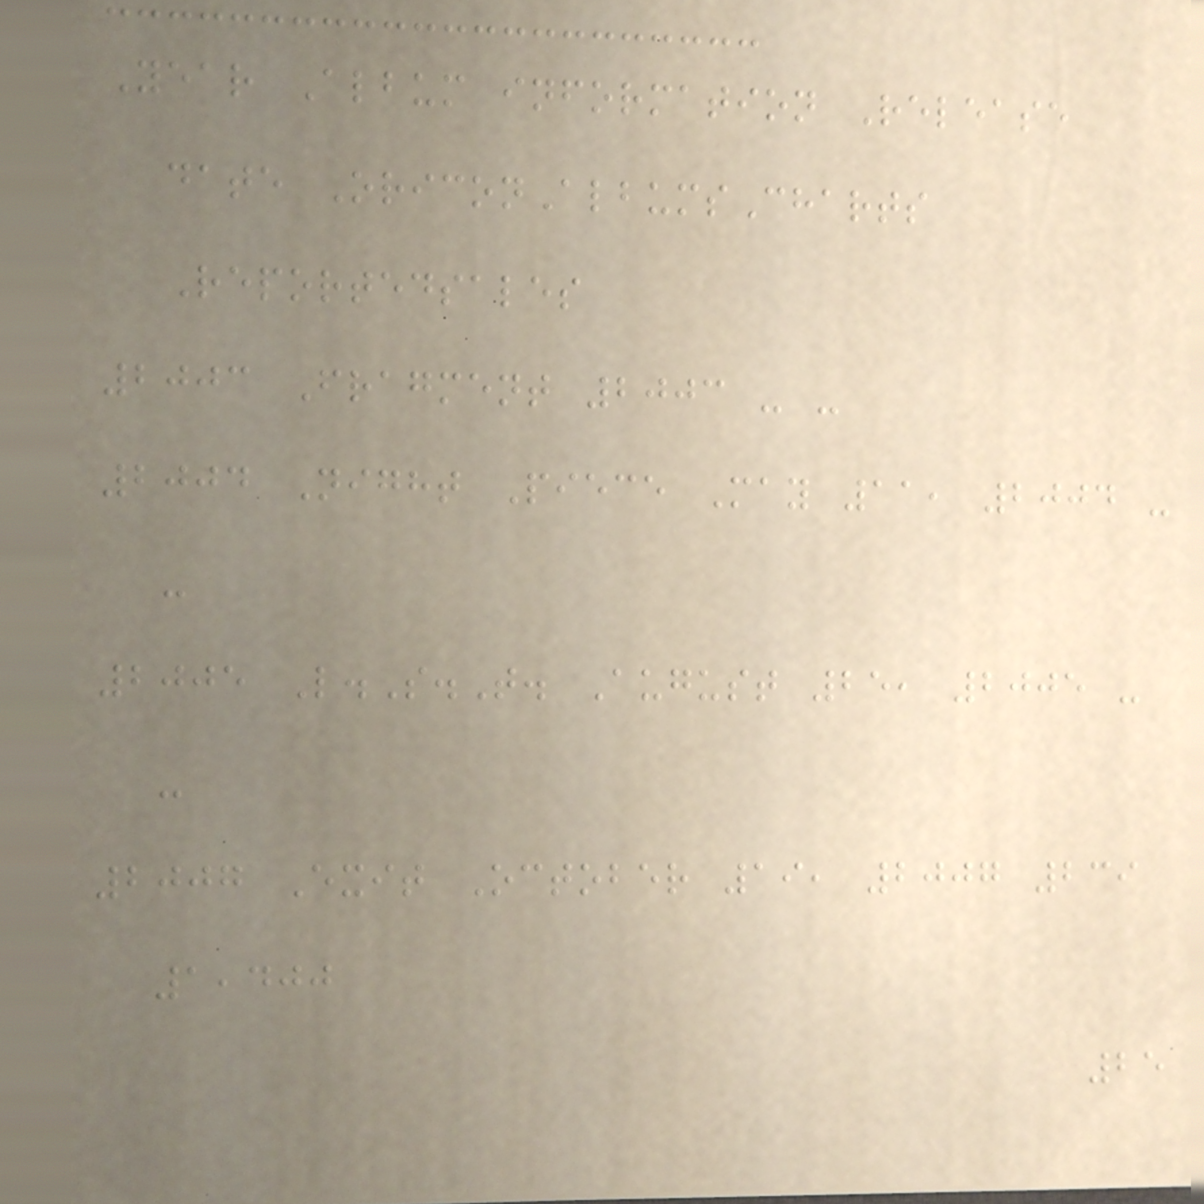Year Album information Release
date OriconAlbumsCharts
Reportedsales
2003 Fragment 2003 - -
2004 Night Piece May 11, 2004 -
-
2005 L.S.T. August 25, 2005 -
-
2007 Exit October 19, 2007 239
1,400
25
